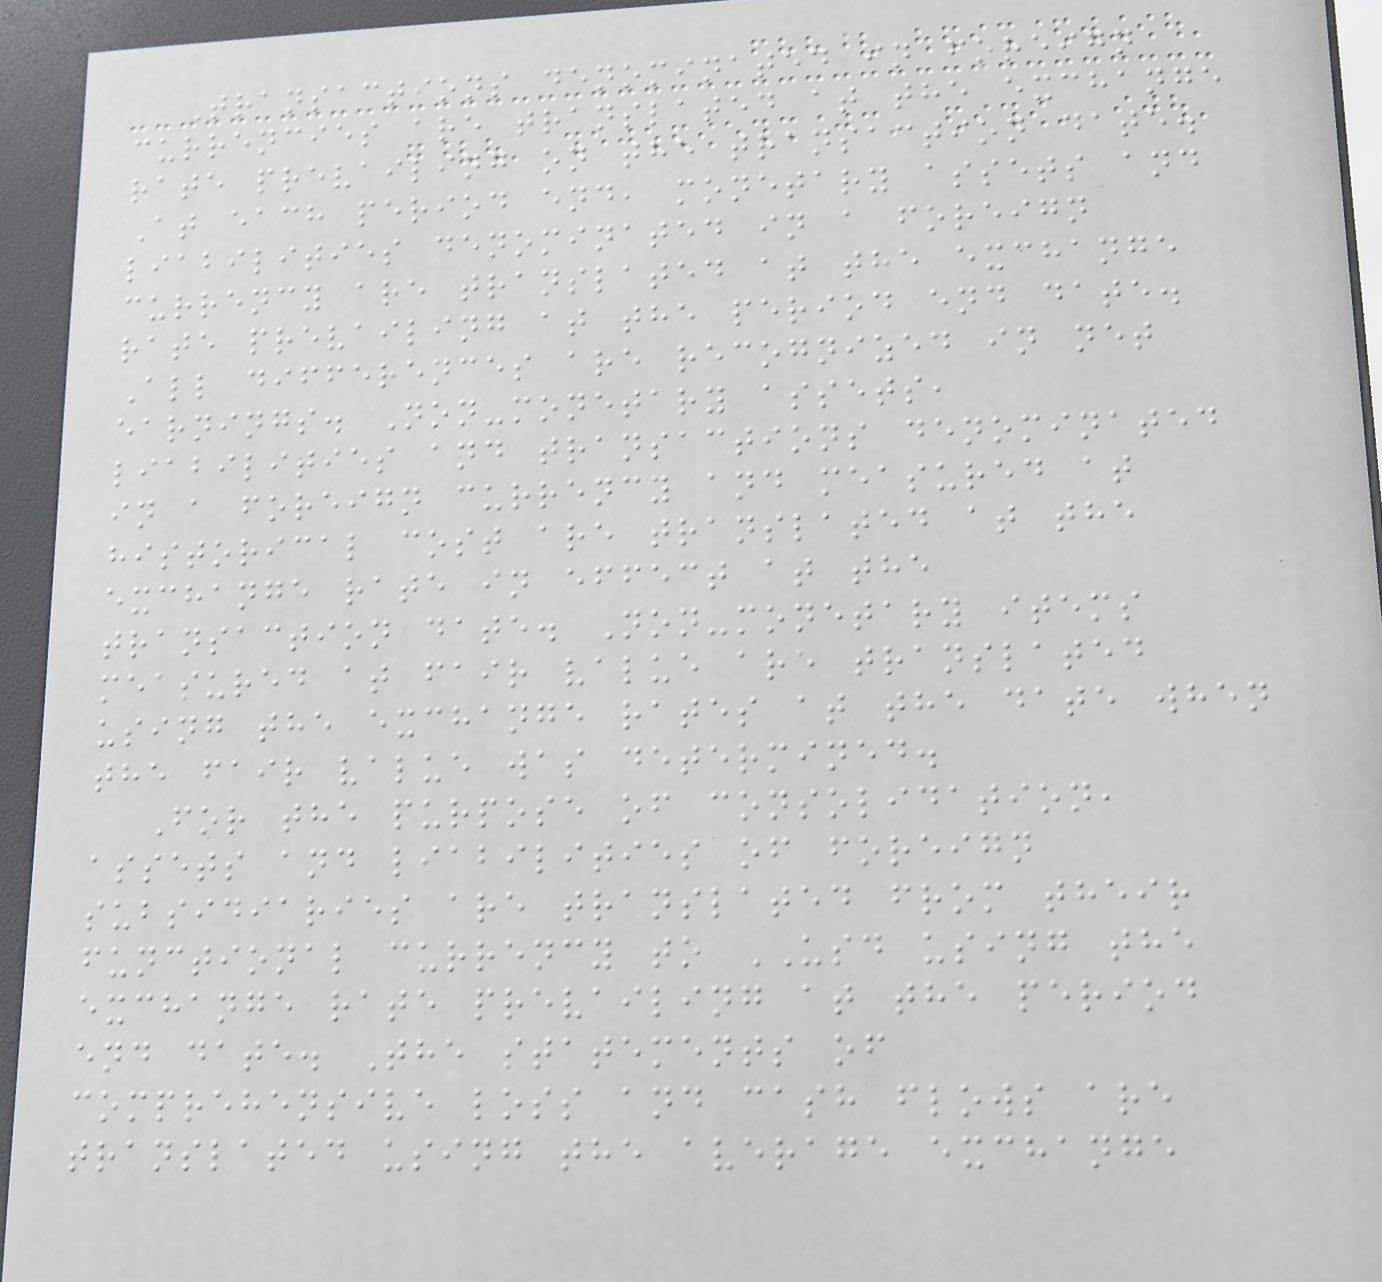Transactions denominated in foreign
currencies are translated at the exchange
rate prevailing on the transaction date.
At each period end, monetary assets and
liabilities denominated in a foreign
currency are translated at the exchange
rate prevailing at the period end date.
All differences are recognized in net
earnings. Non-monetary assets,
liabilities and transactions denominated
in a foreign currency and measured at
historical cost are translated at the
exchange rate in effect at the
transaction date. Non-monetary items
measured at fair value are translated
using the exchange rates at the date when
the fair value was determined.
For the purpose of consolidation,
assets and liabilities of foreign
subsidiaries are translated from their
functional currency to USD using the
exchange rate prevailing at the period
end date. The statements of
comprehensive loss and cash flows are
translated using the average exchange
